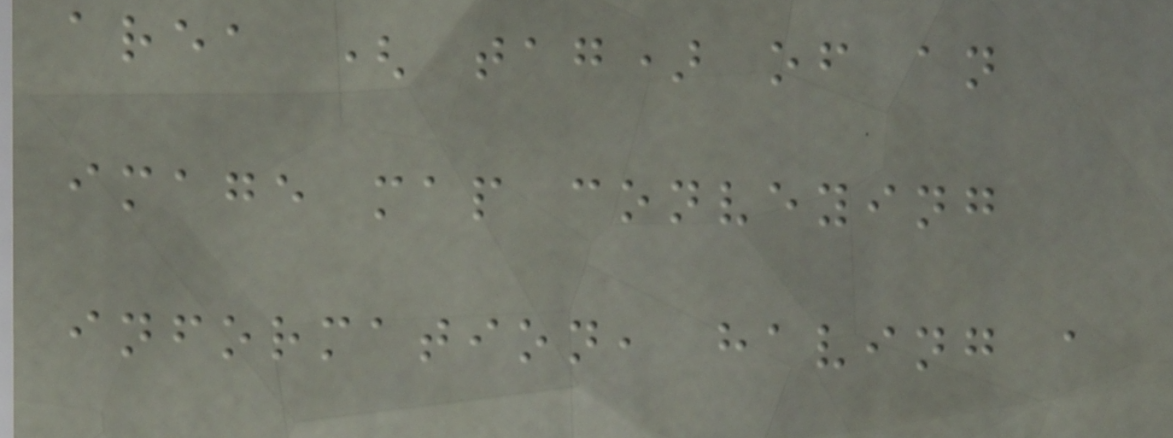area ( tag) of an
image map conveying
information, having a
